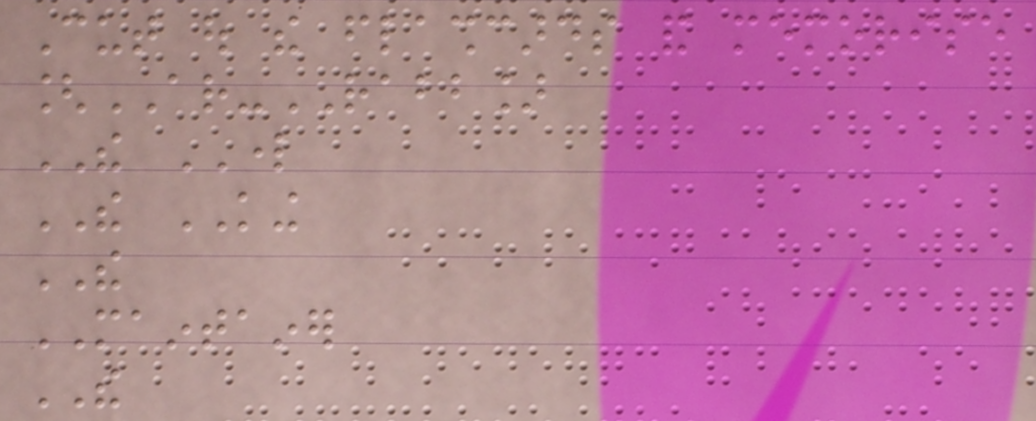Cut out the flashcards and memorise
[AR-RABB]
THE LORD
THE KING
THE
MAINTAINER
THE
